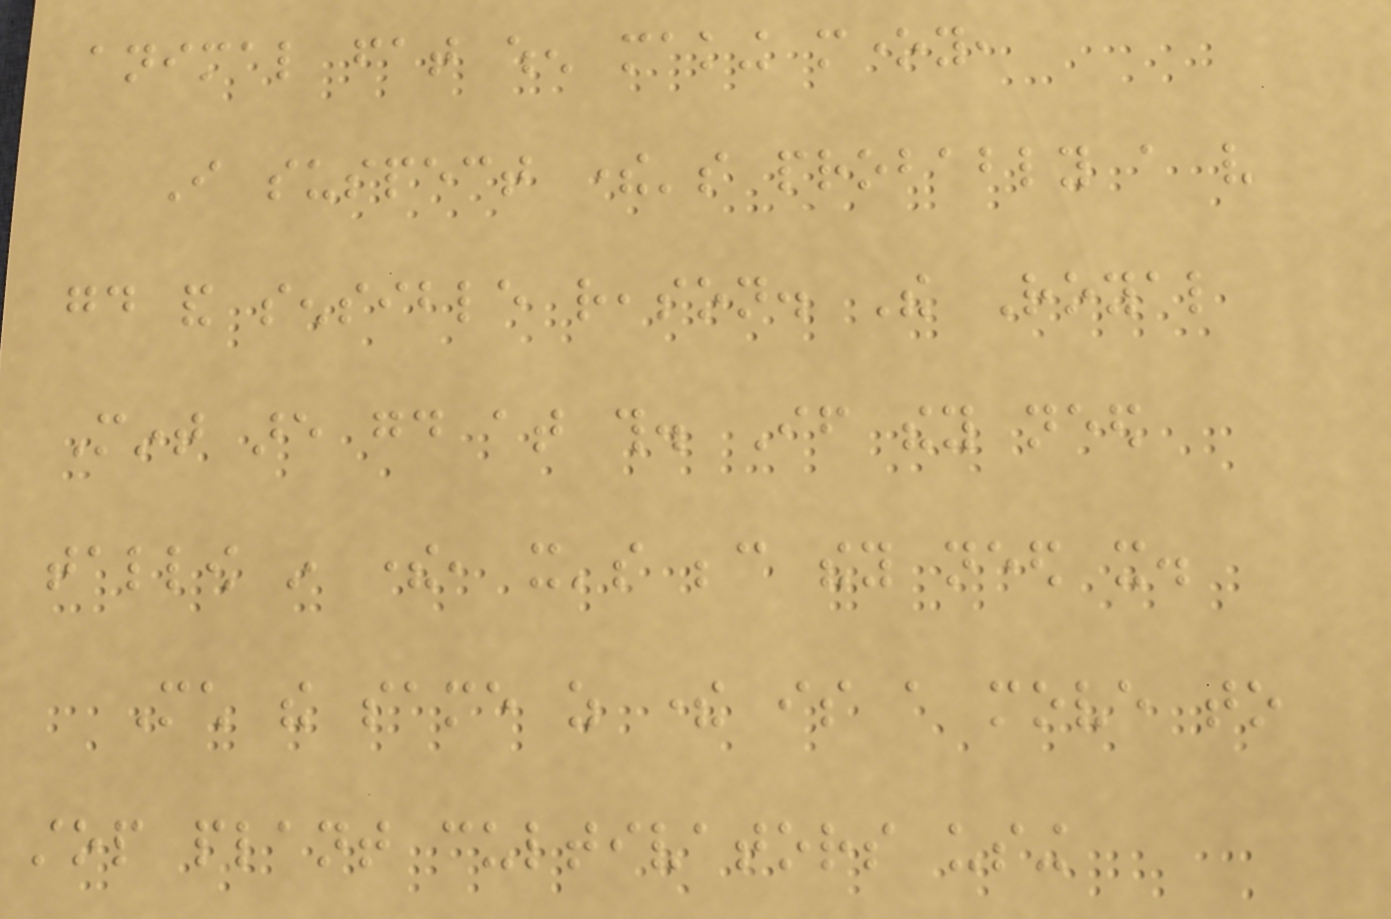animal fat when making money,
I suspect there's probably a very
good and sensible reason. The Royal
Mint are good at this. If they need
tallow in there, it's because they need it.
Much the same as there is a move to
stop plant cultivators using
